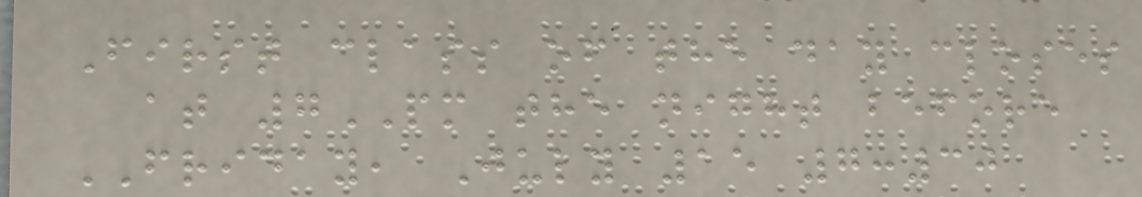First class of the day closes
at 7PM the night before
FRIDAY, July 15 7:30
